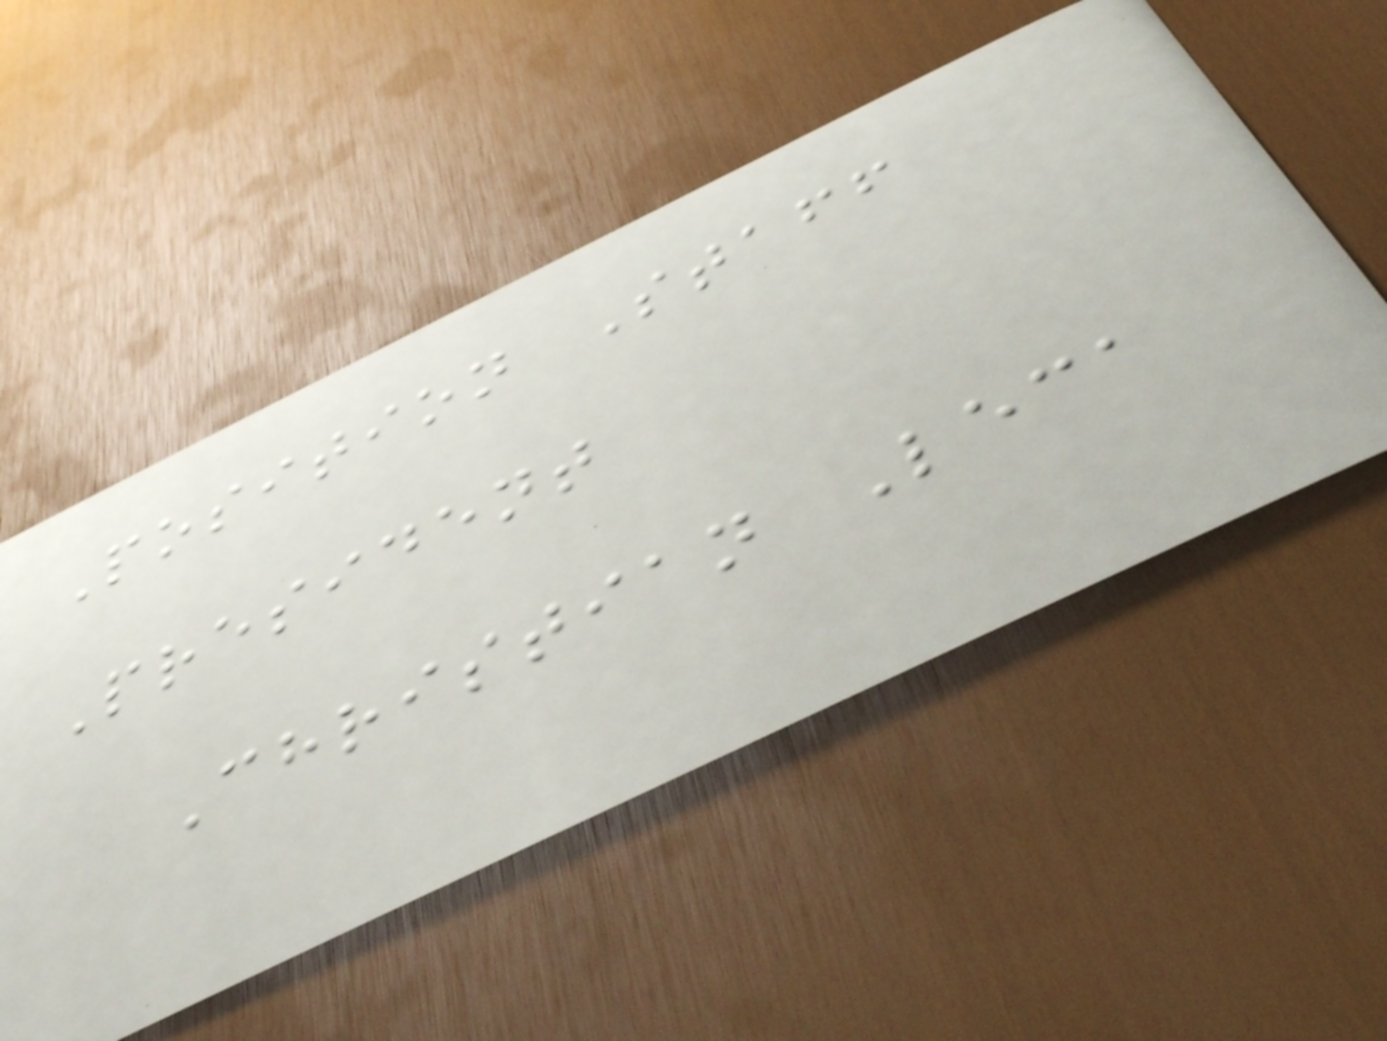Position Staff
President
Christian Leca
